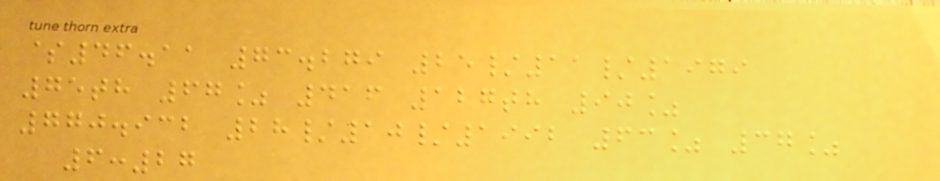$46.11 73.279 25/11/1979
75th 67% 416 127th 90%
770.932 28/10/1992 63% 37%
6:27
